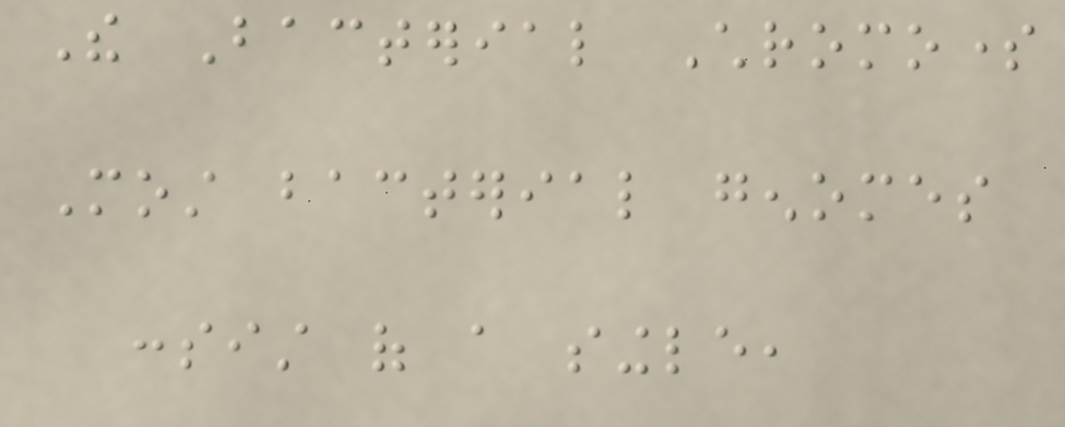The Bacterial Chromosome
Most bacterial genomes
consist of a single,
